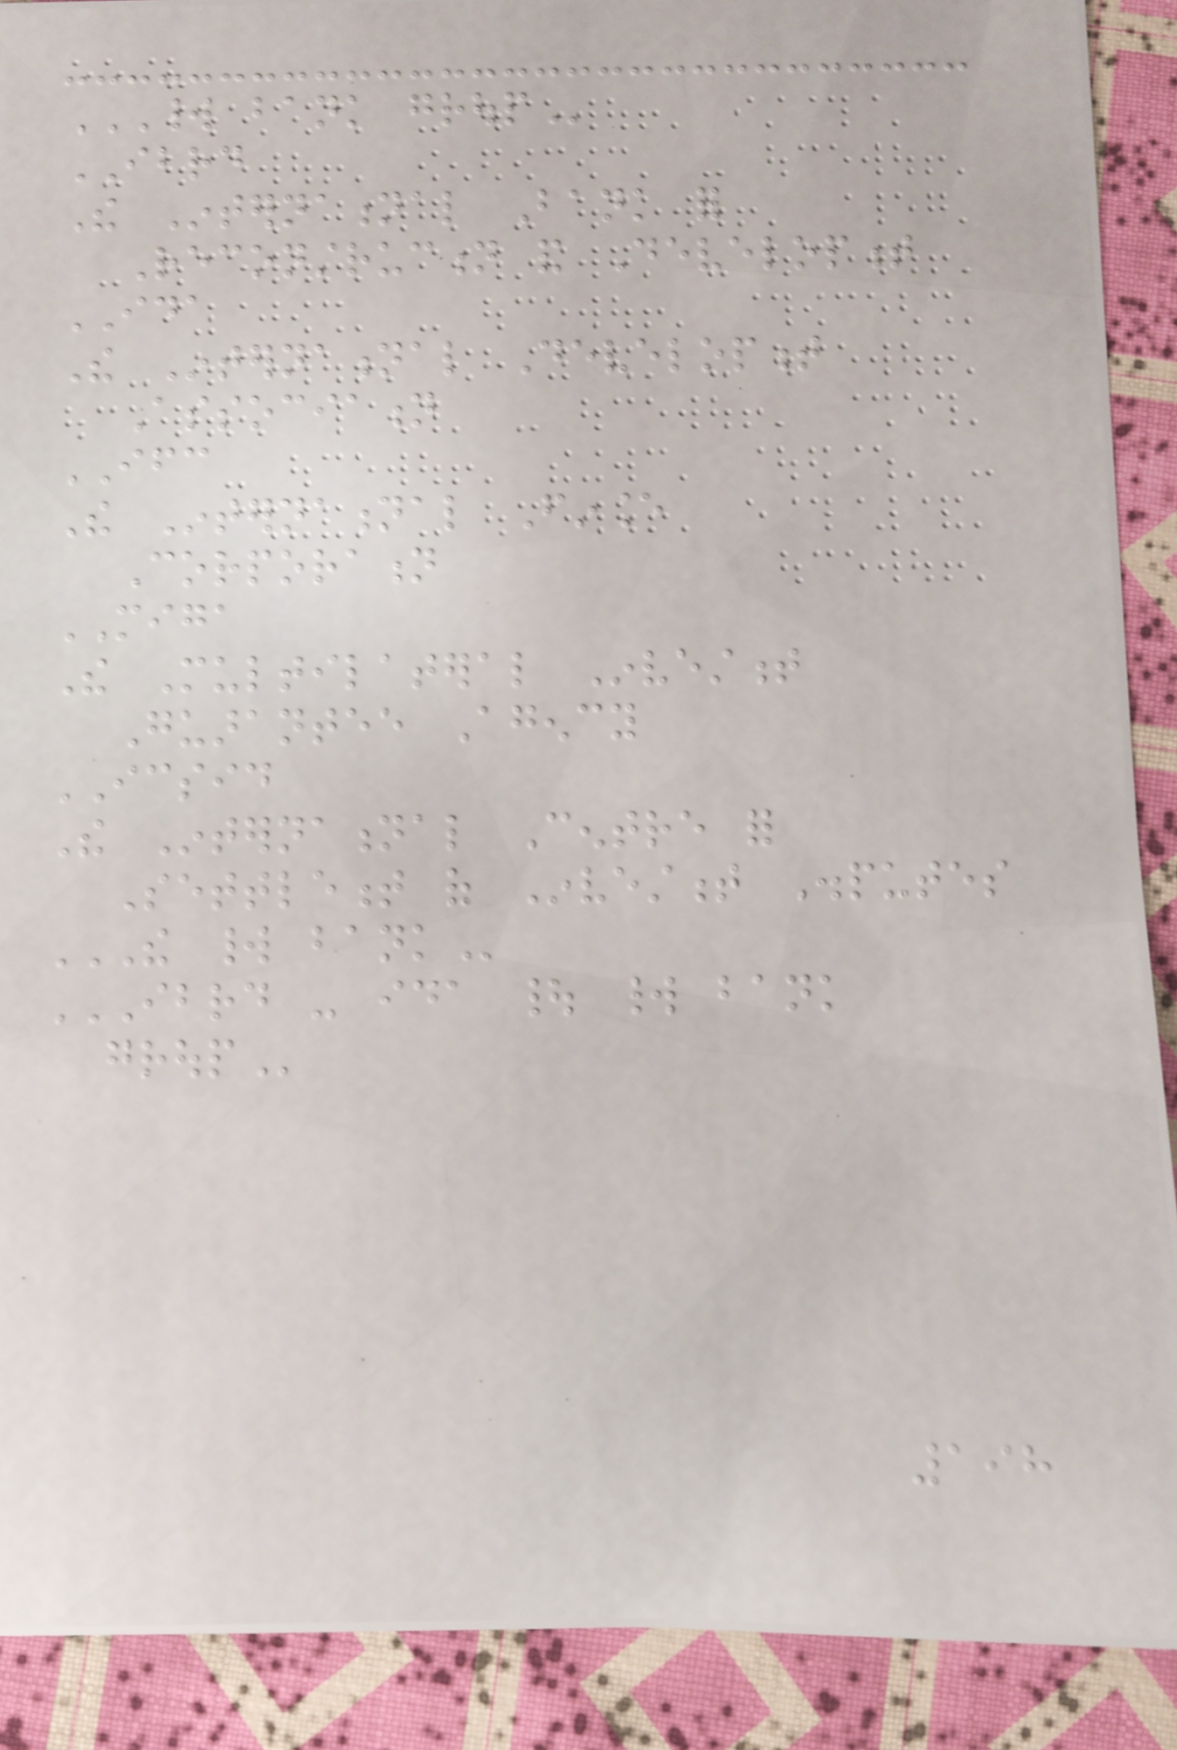WORLD BANK GROUP
IBRD
The International Bank for
Reconstruction and Development
IDA
The International Development
Association
IFC
The International Finance
Corporation
MIGA
The Multilateral Investment
Guarantee Agency
ICSID
The International Centre for
Settlement of Investment Disputes
THE WORLD BANK
IBRD - IDA | WORLD BANK
GROUP
198
